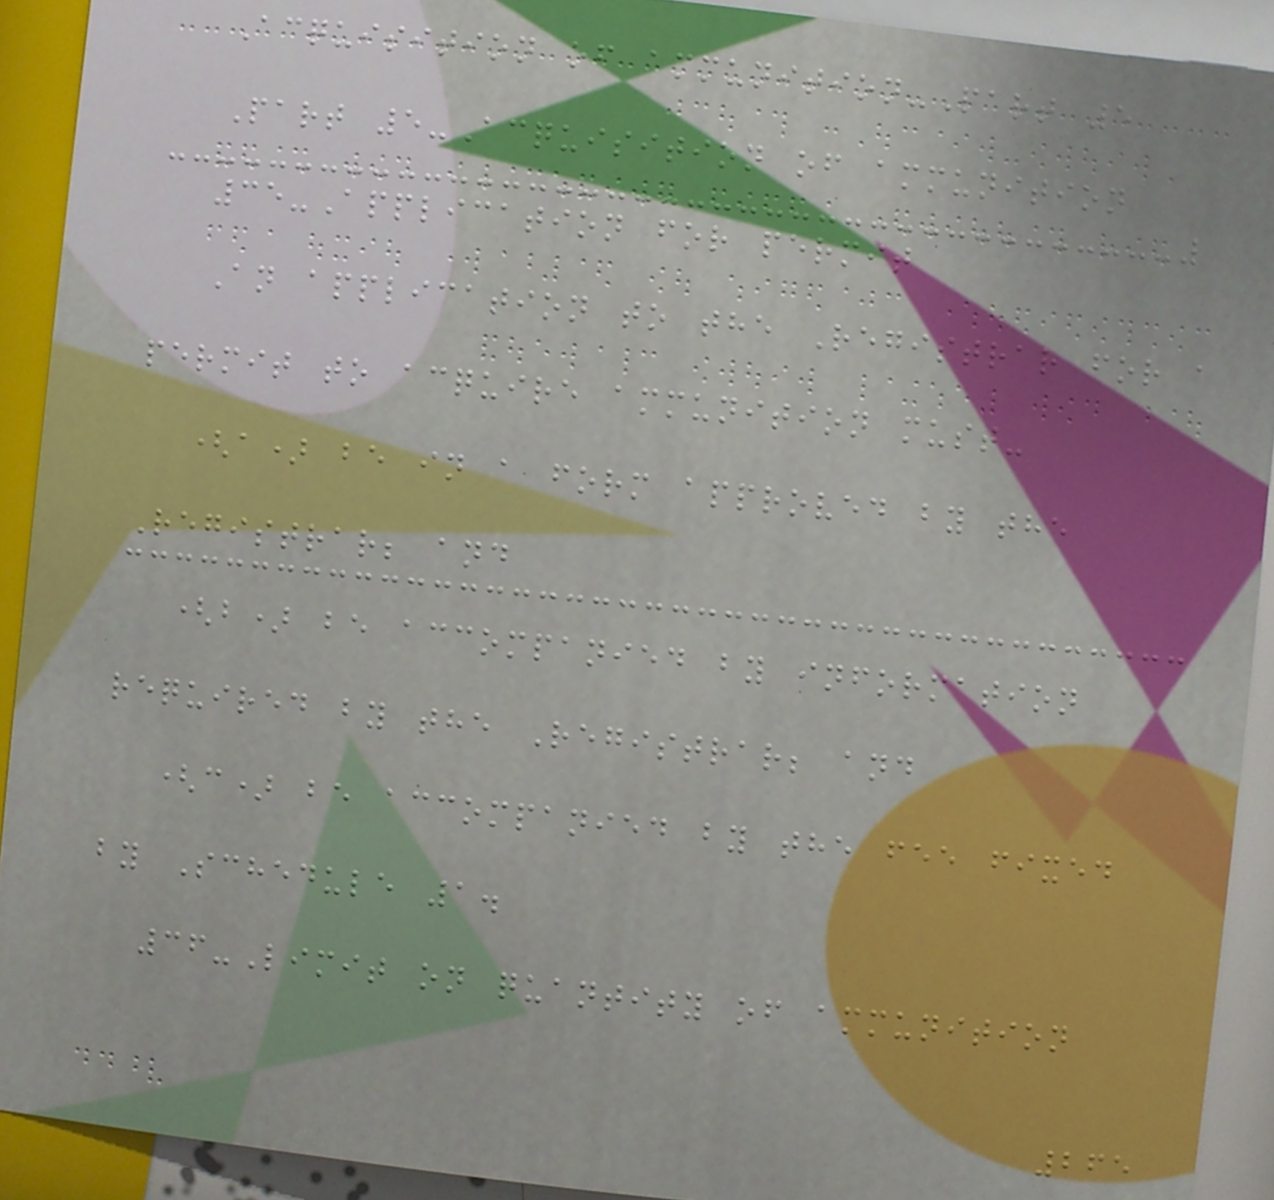Acquisition of ammunition-Part 5
Part 5-Acquisition of ammunition
35-Application for permit
An application to the Registrar for a
permit to acquire ammunition must-
(a) be in a form approved by the
Registrar; and
(b) be accompanied by information
required by the Registrar; and
(c) be accompanied by the fee fixed
by Schedule 1.
36-Limit on quantity of ammunition
265
